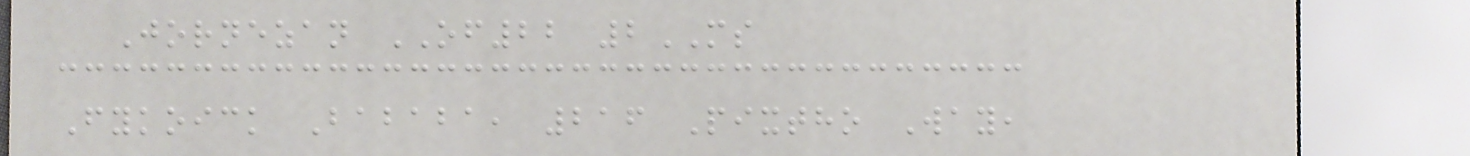Jornezan OF22 2MS
Fykoick Bababa, 216 Pixtho Way,
